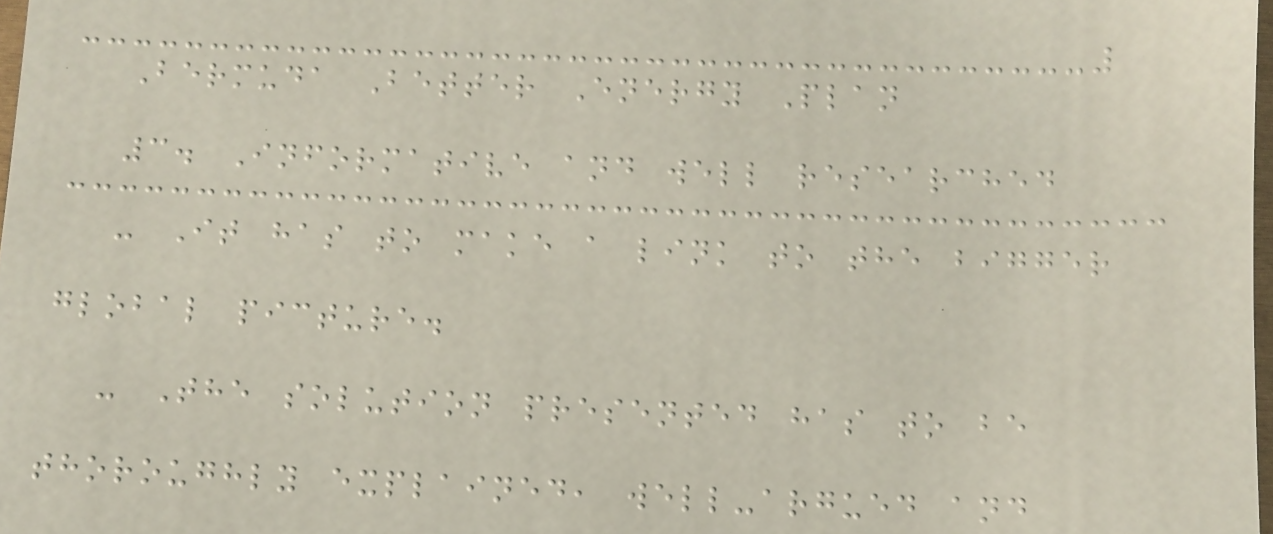Bermuda Better Energy Plan
3. Informative and well researched
- It has to make a link to the bigger
global picture.
- The solution presented has to be
thoroughly explained, well-argued and
